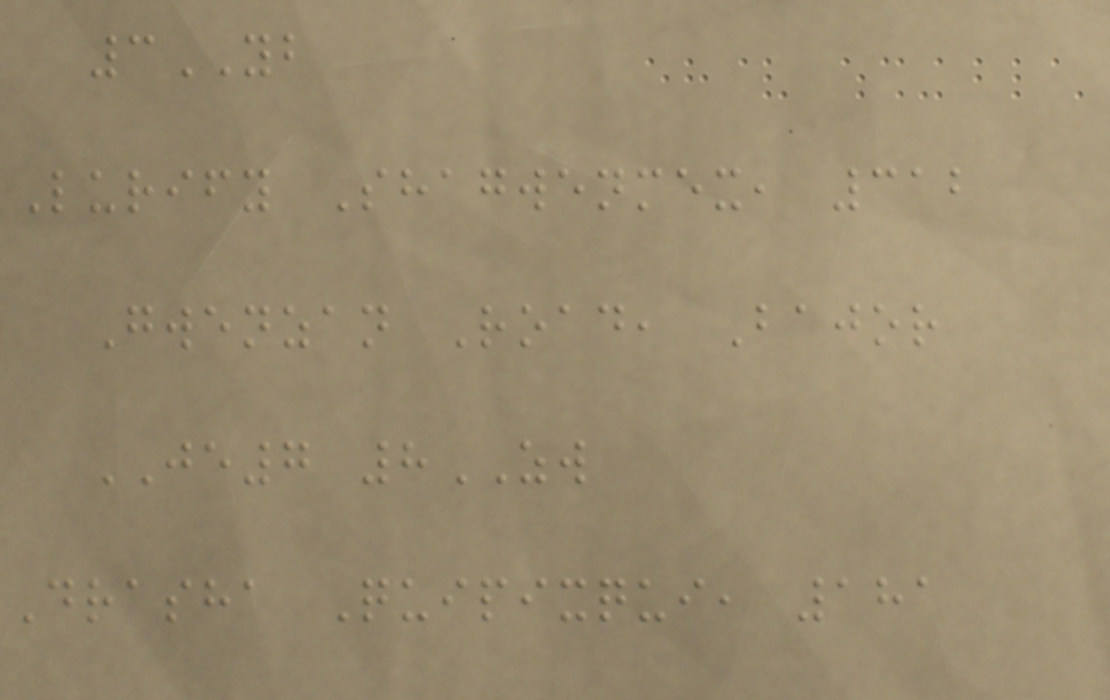3YB
Lurify Shagwenmex, 312
Gwenzan Road, Bajor
JE7 8ZW
Drasha Quipixqui, 181
